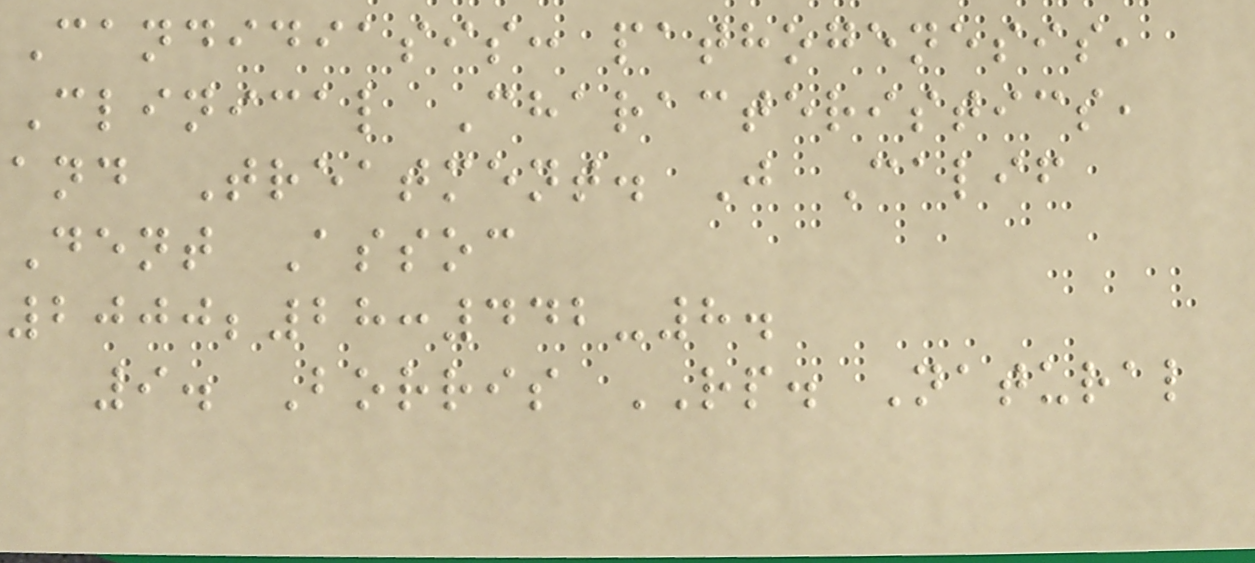Candidiasis: pathogenesis,
Clinical Characteristics,
and Treatment. J Calif
Dent Assoc
2000;28:442-8.
9. Borris RP. Natural
